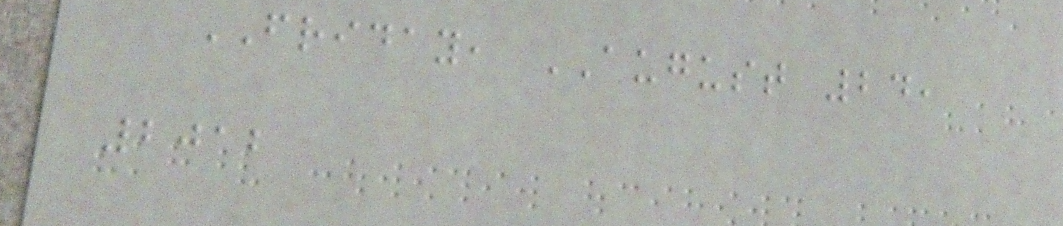FRIDAY, AUGUST 24,
2012
